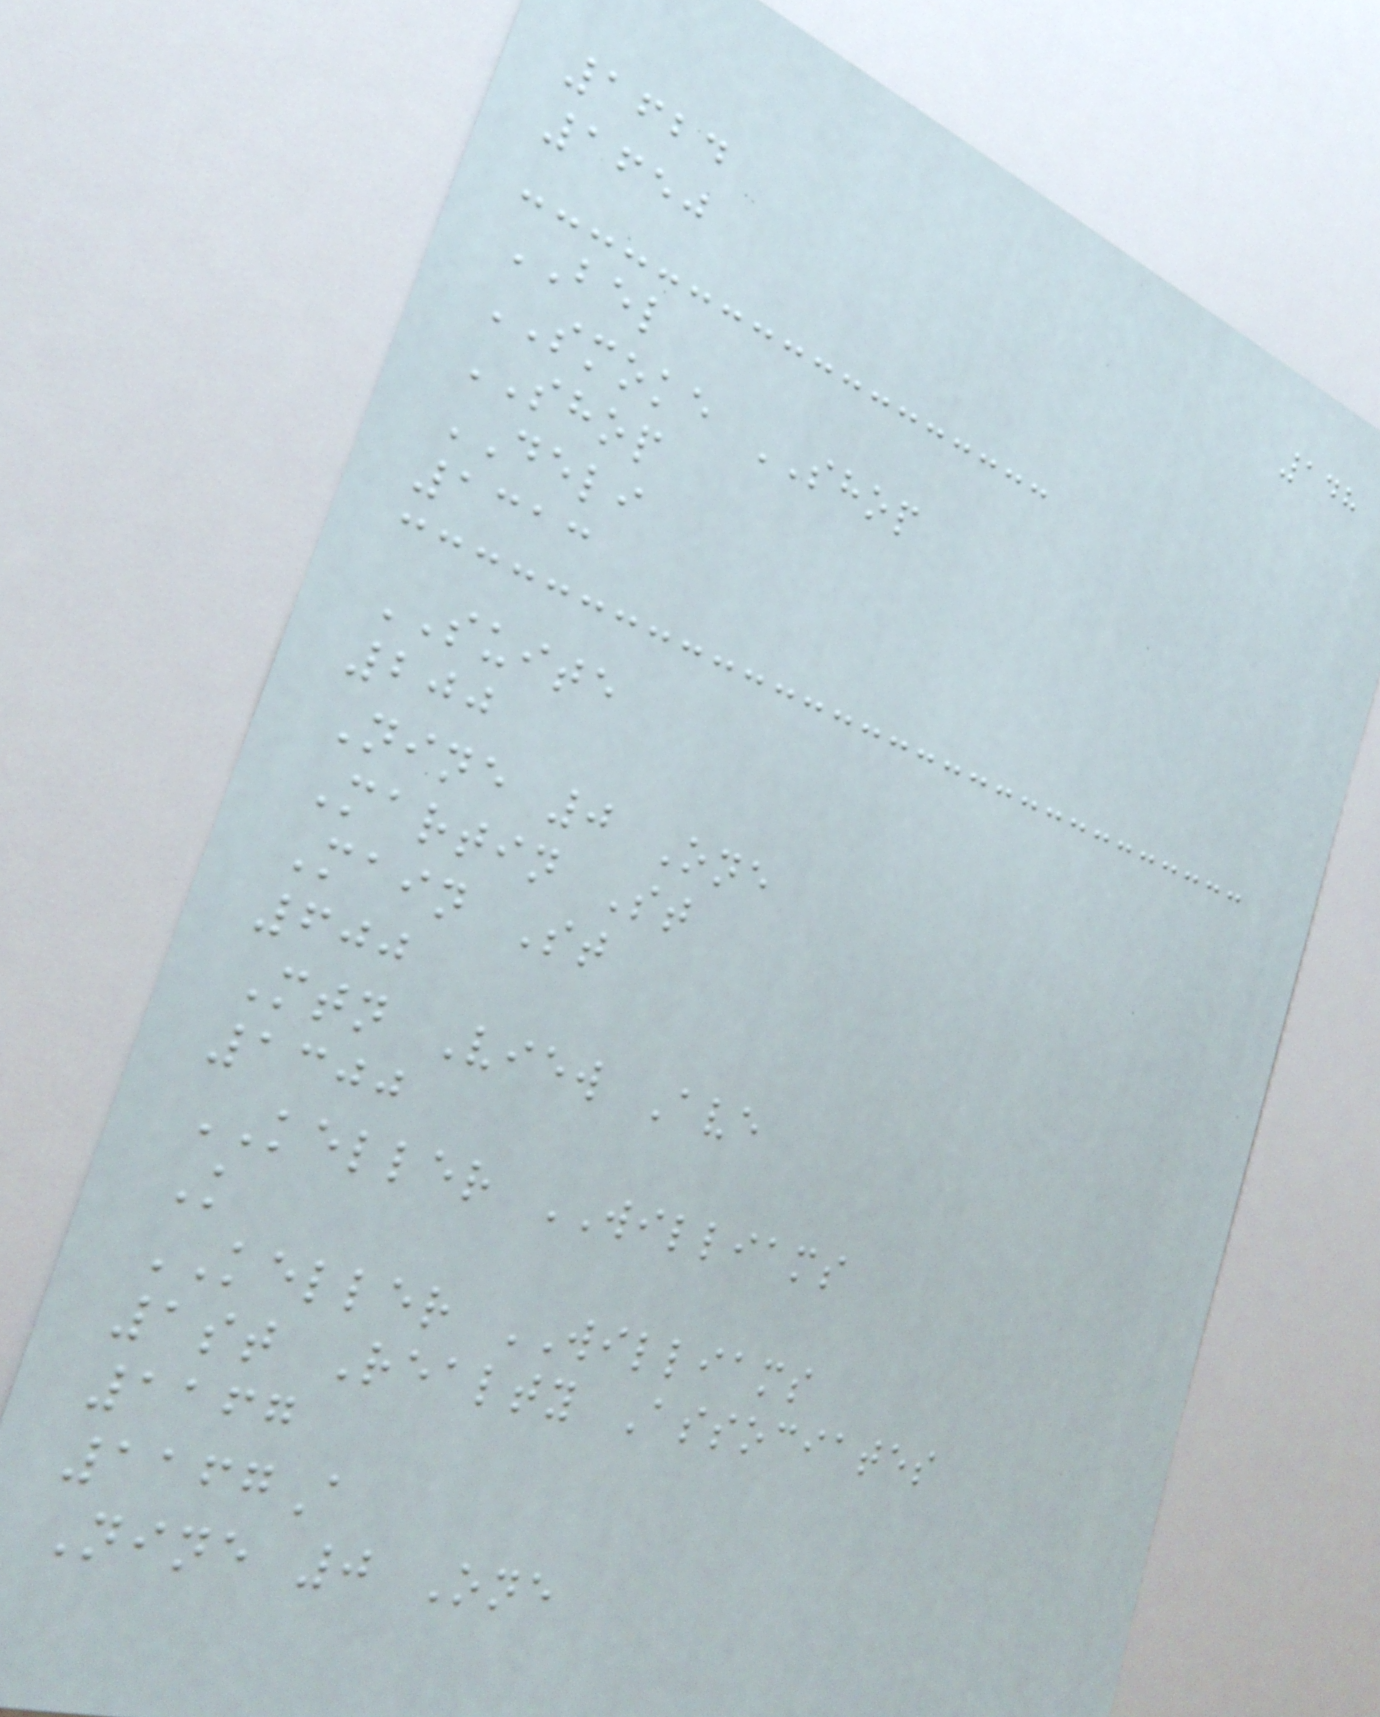148
1624
1650
BEL
SMOKE SHOP
SHOP
DELI
1313
SUITE
200
Nine 0 One
Martin St
Main St
600
Mtn View Ave
1300
KELLER WILLIAMS
K
KELLER WILLIAMS
1st Realty Associates
1167
1167A
Nine 0 One
